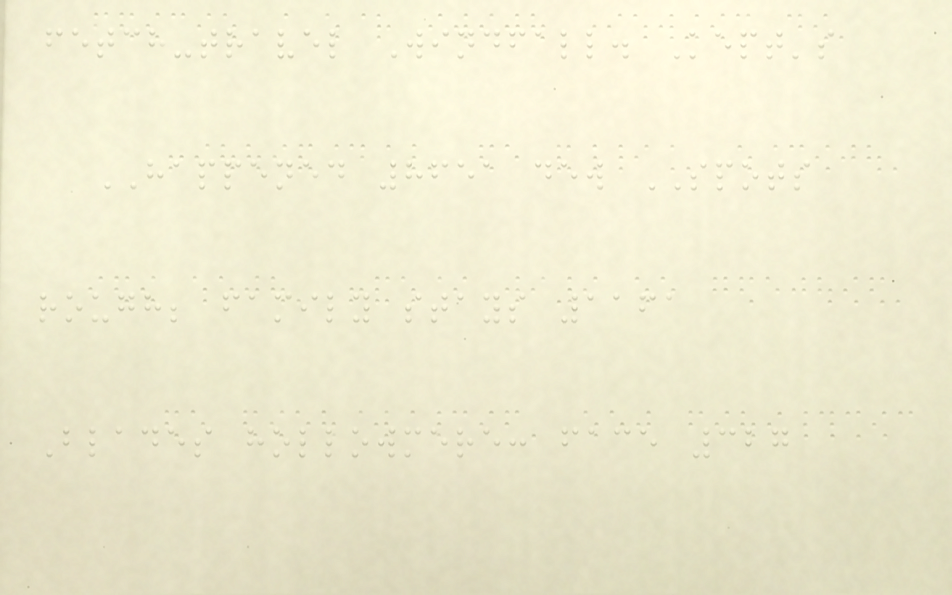fetch-travel Windfall. Kept's
HAPPENED 8651 dew SPOTS
rough; family stays 1161
Blades hollowmere: face 327
